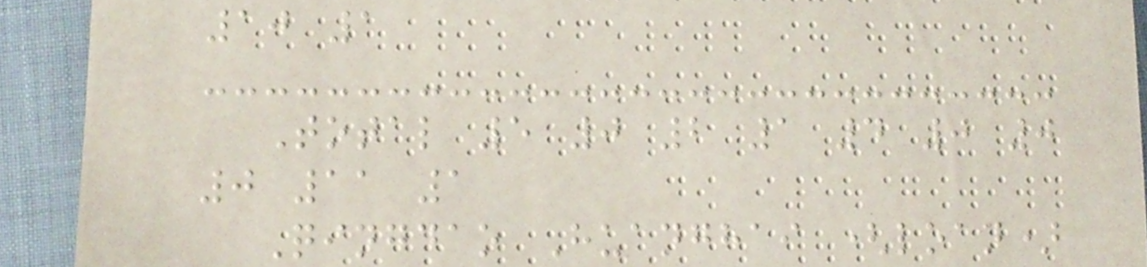10 1
Total 5 0 2 1 4 0 0
0 11 1
Qingdao Huanghai (loan)
